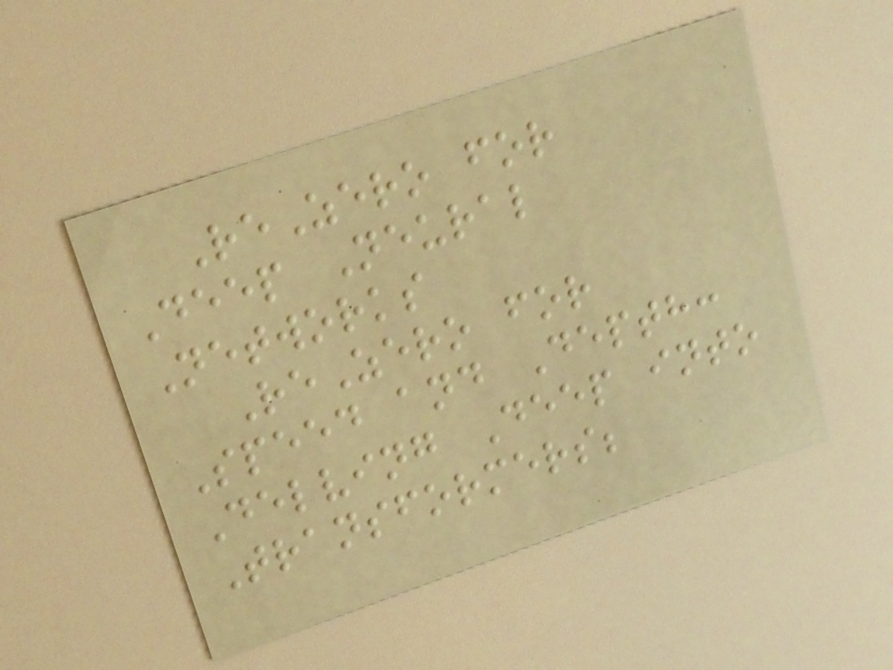ReZero for
Deep Neural
Networks
ReZero for
Speed and Depth:
Delving Deep into
Transformers;
